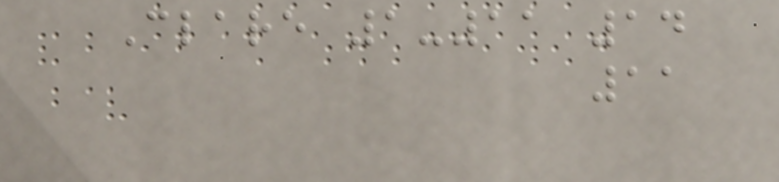Clare 1-11 14
11
